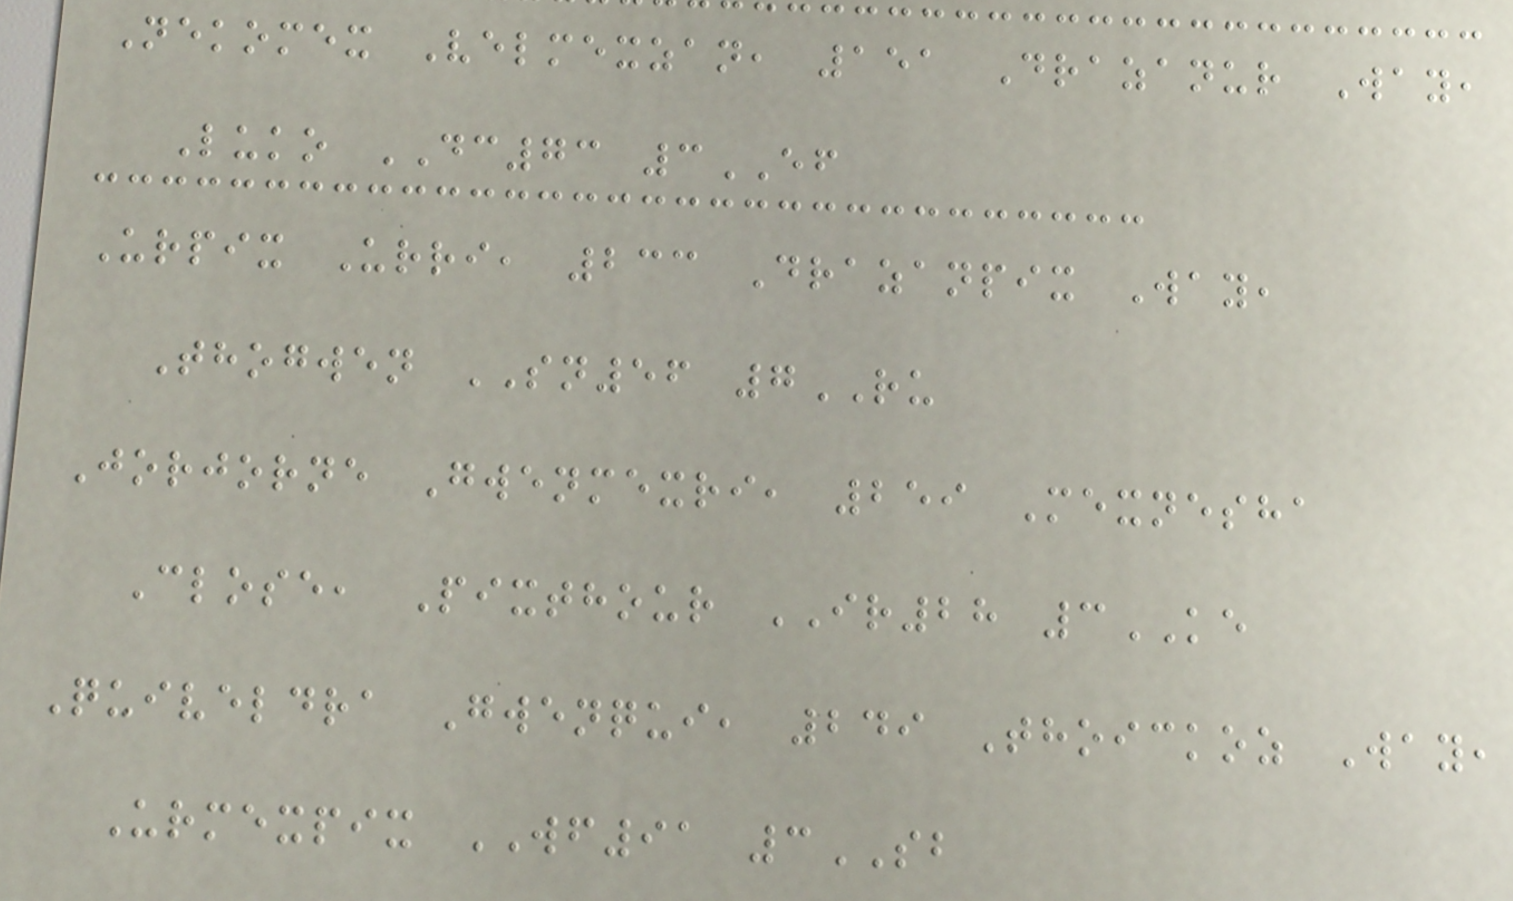Nekomex Velmexzan, 151 Drazanur Way,
Luko DC73 3EF
Urpix Urri, 233 Drazanpix Way,
Thogwen SN56 7RU
Jorjorne Gwenmexri, 259 Mexnesha
Close, Pixthour IR28 3KE
Quiveldra Gwenqui, 249 Thoickoz Way,
Urmexpix WF91 3SB
